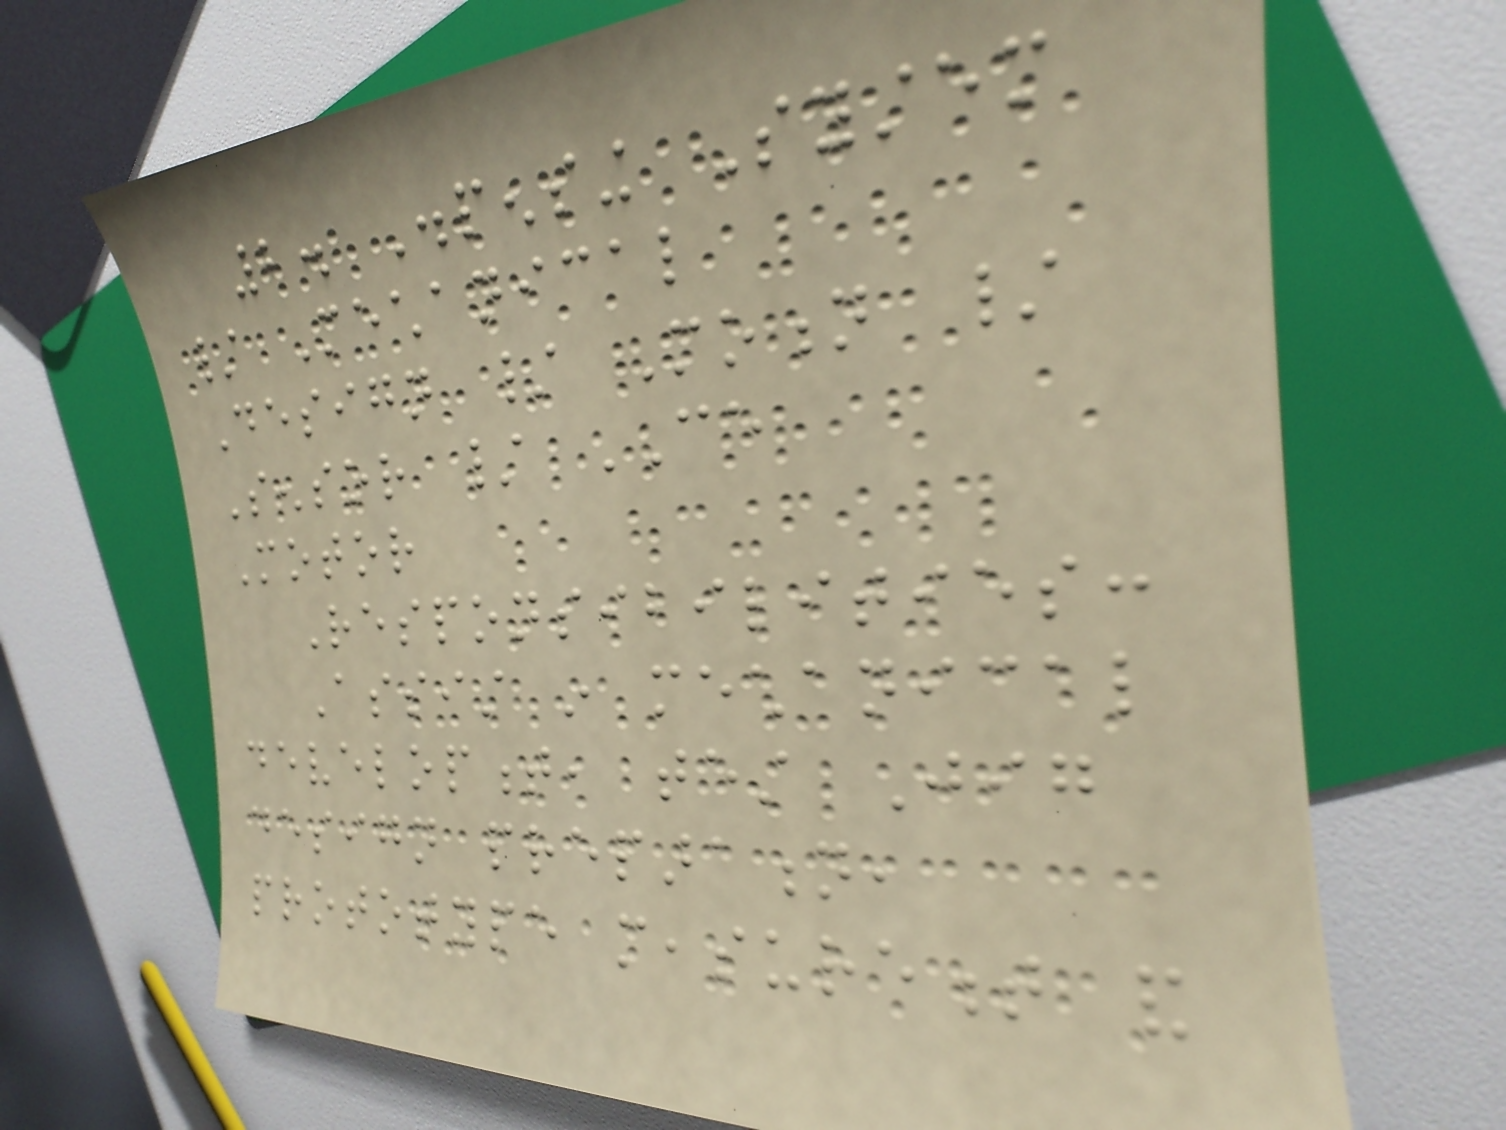2. Dispensing System
/ Mechanical
Design / Motion /
Sensor / CE
Motor
Responsibilities:
Assist in mechanical
development, test Jig
design preparation,
prototype measurement and
